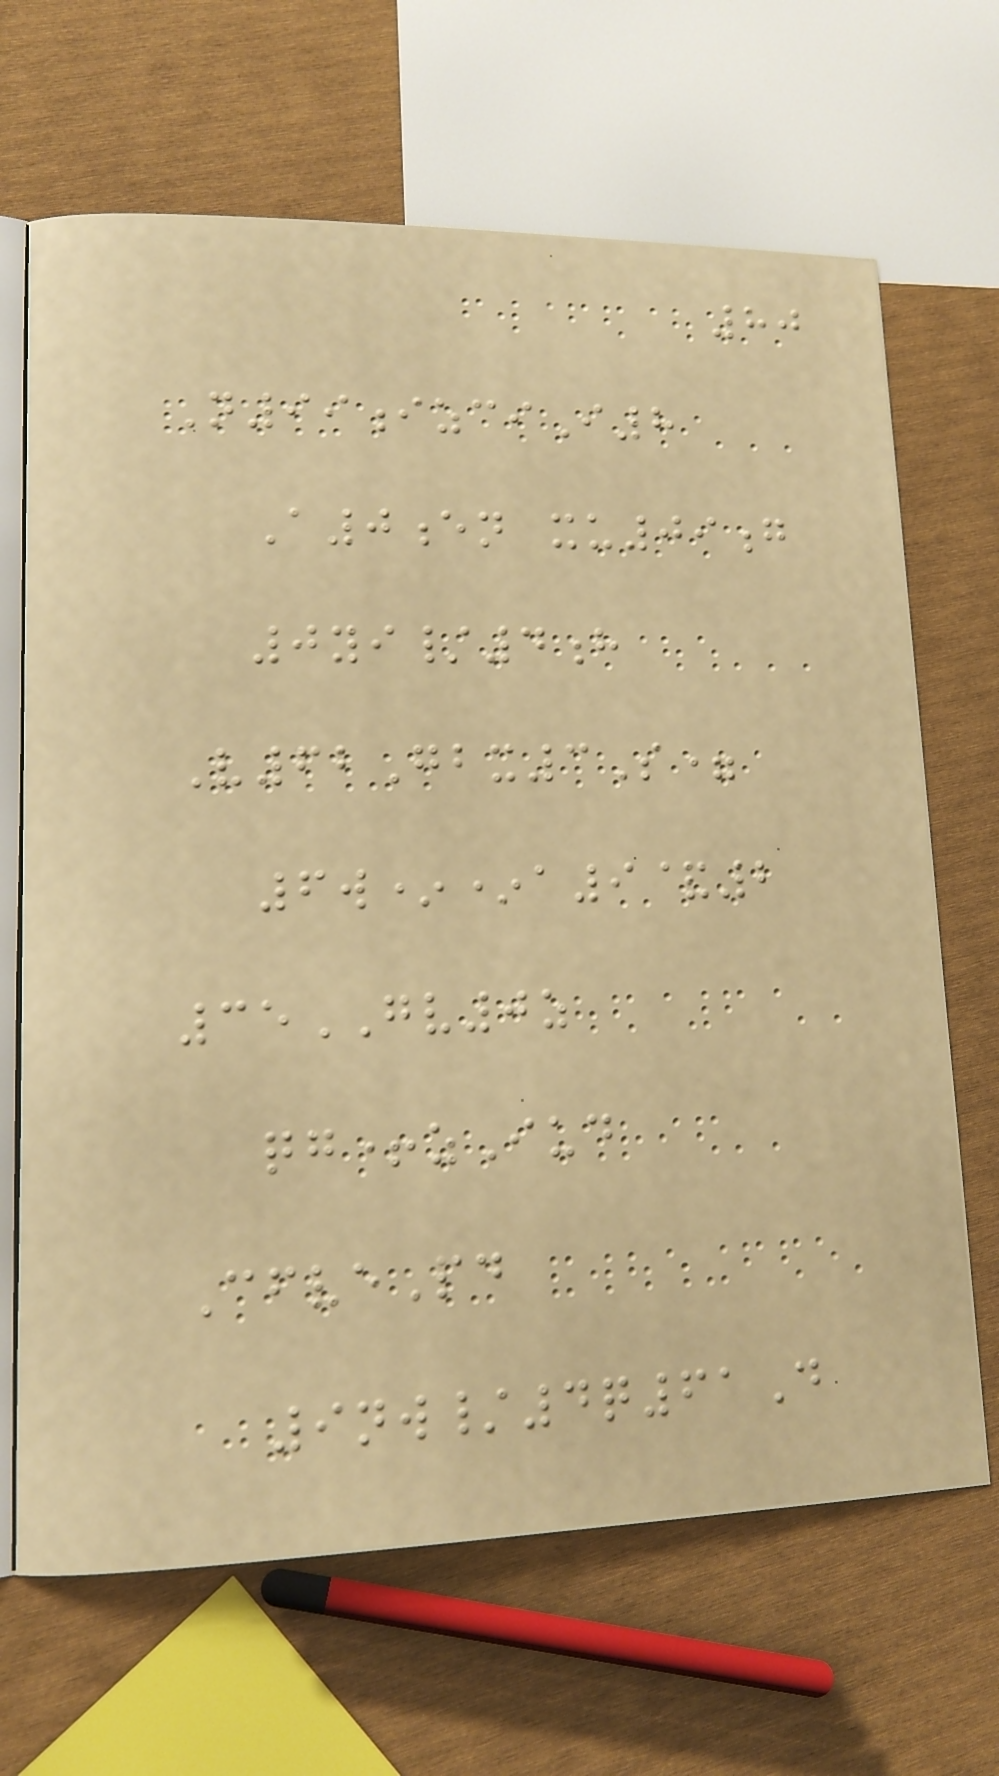80
N99izciI8
A0en xu09g
0yi/4h
V62Gbx3S=
6w**a9&2
35GV0z
qg+zIud
CfvePd
9nw/4q61D
